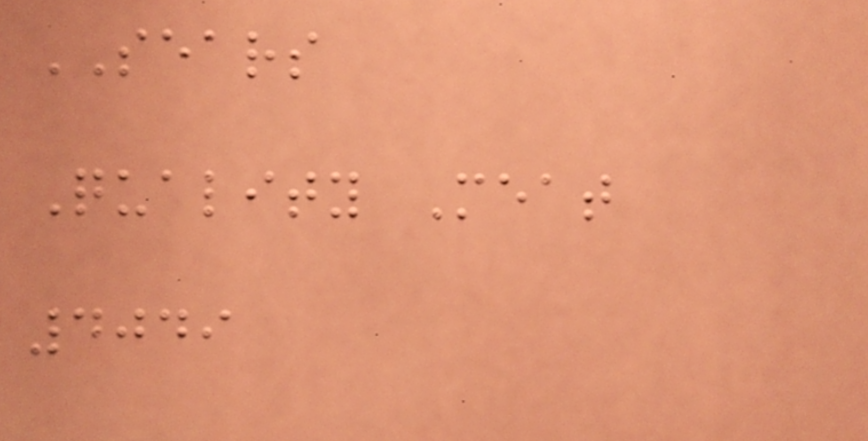SEARS
Quality Meat
4049
